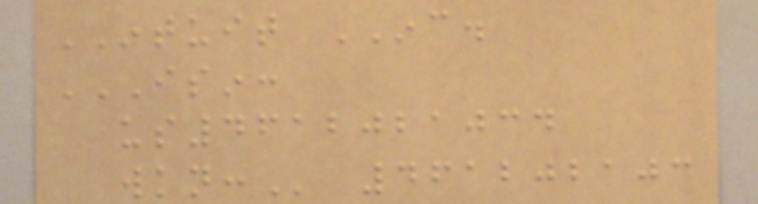INTUIT INC.
ISIN:
US4612021034
WKN: 461202103
